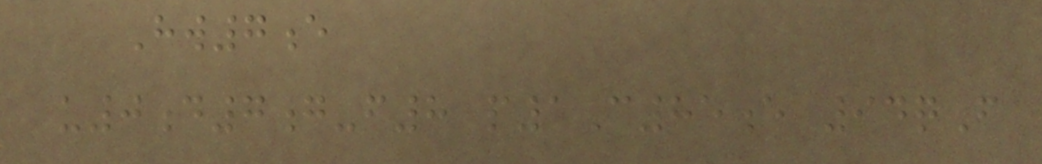Hw7e
u0d7g-f8 p1C85e 94qF
